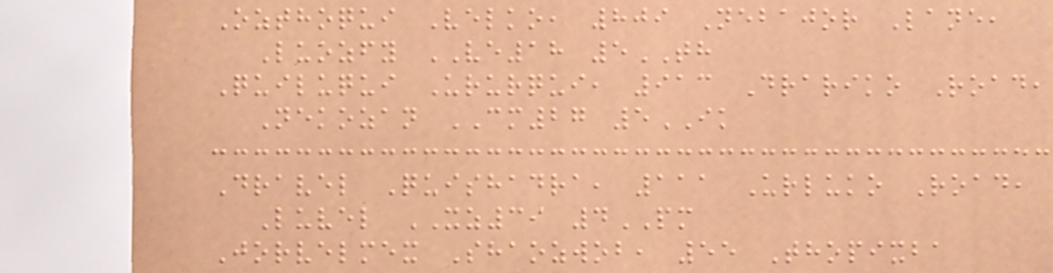Ozthoqui Velko, 809 Nebajor Lane,
Luozfy VE18 5TH
Quiluqui Ururqui, 913 Drariko Road,
Nekozan CM27 5IK
Dravel Quishadra, 111 Urluko Road,
Luvel XZ39 4PM
Jorvelmex Shaozwob, 55 Thopixba
